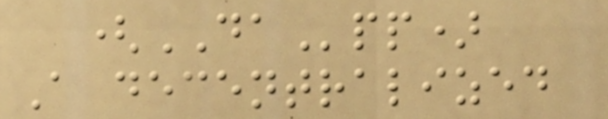(DApp)
A decentralized
